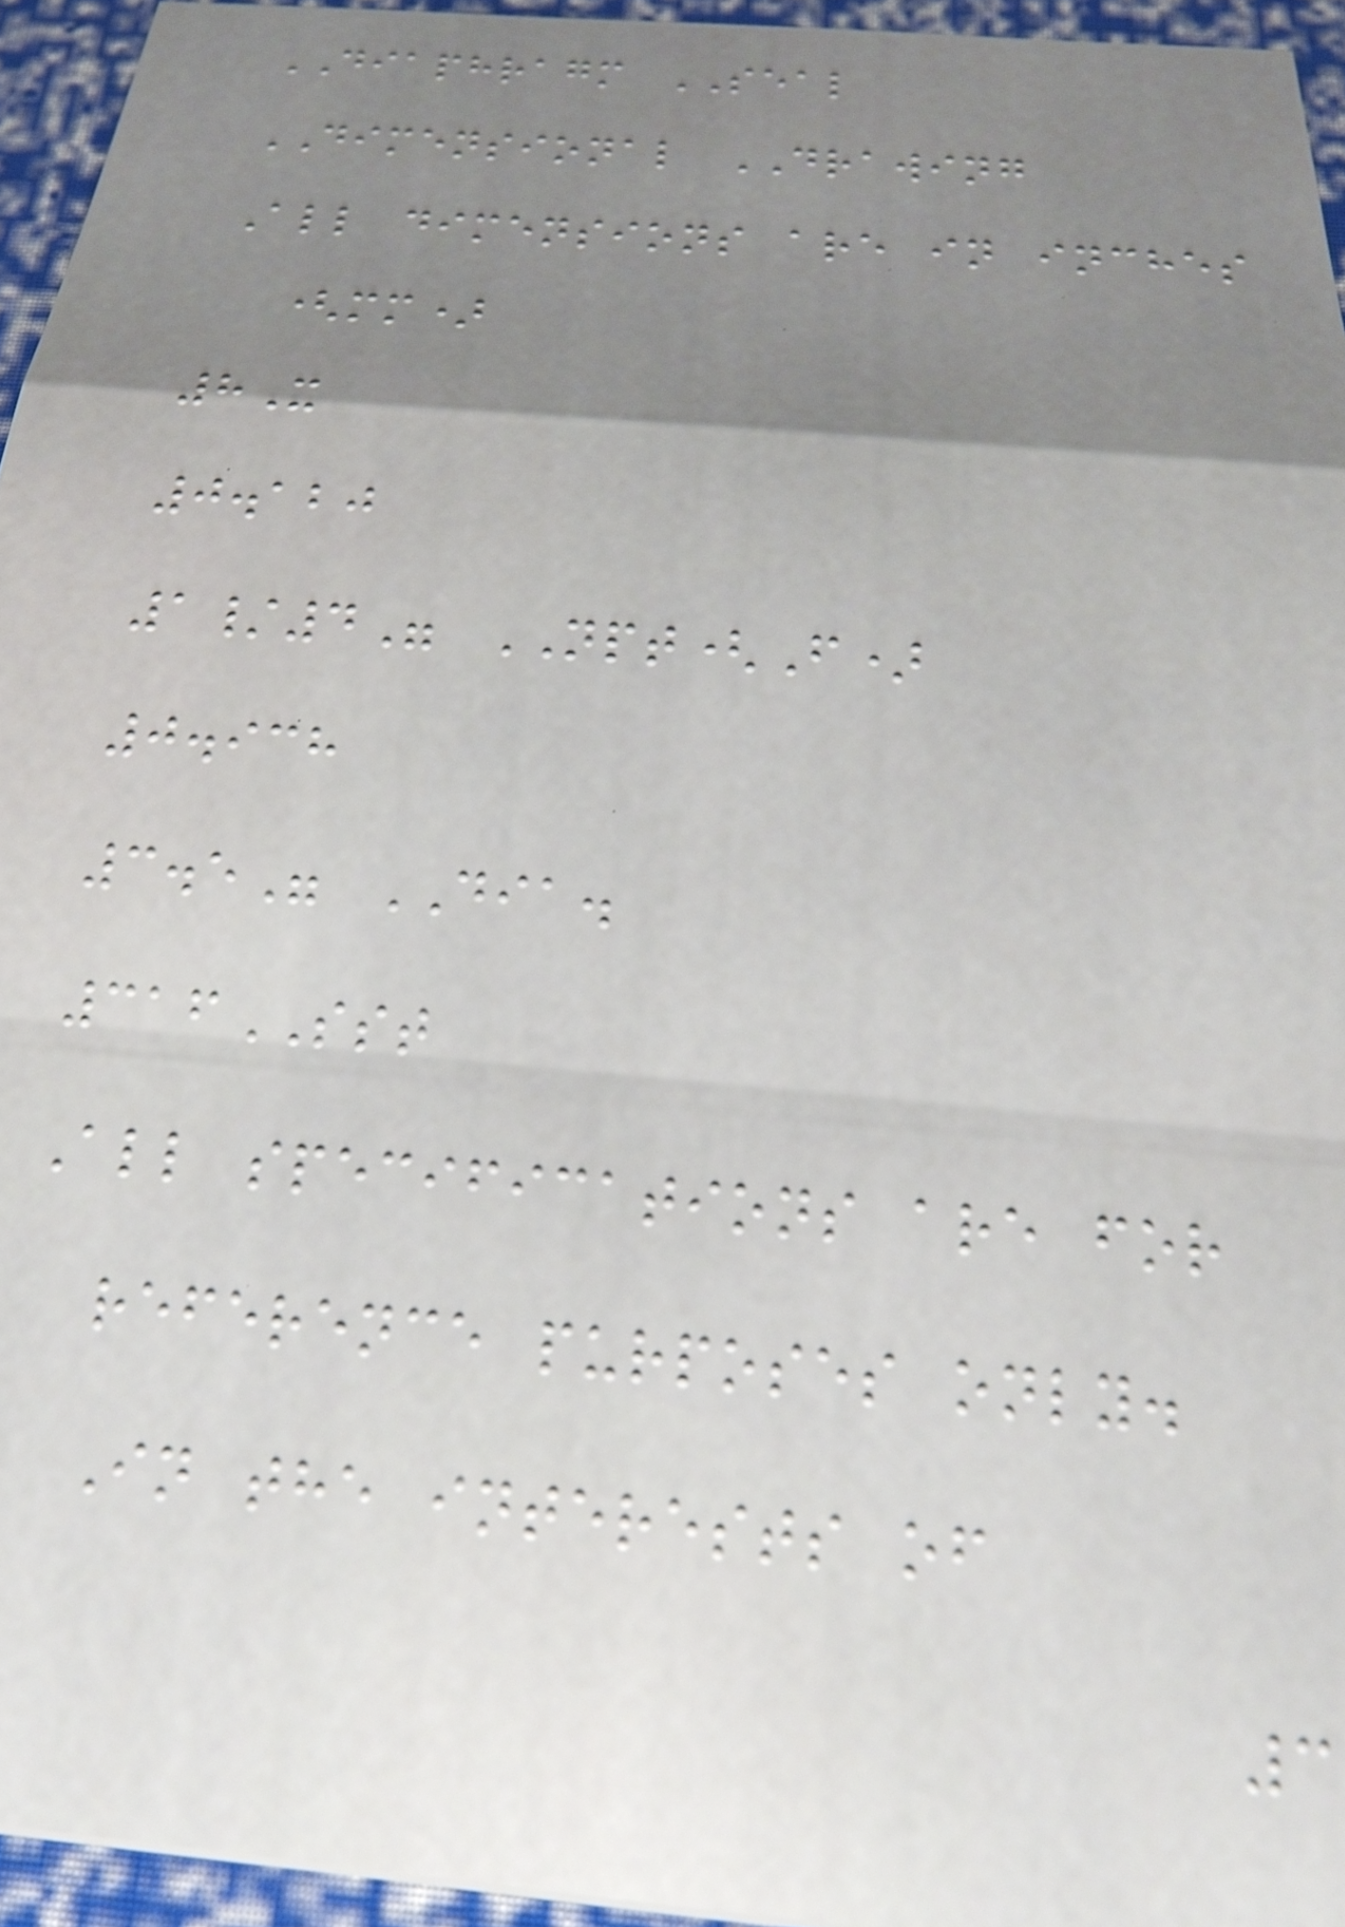DIAPHRAGM SEAL
DIMENSIONAL DRAWING
All dimensions are in inches
(mm)
8X
0.120
1/4" NPT(F)
0.938
3.5" DIA.
316SST
All specifications are for
reference purposes only.
In the interests of
3
